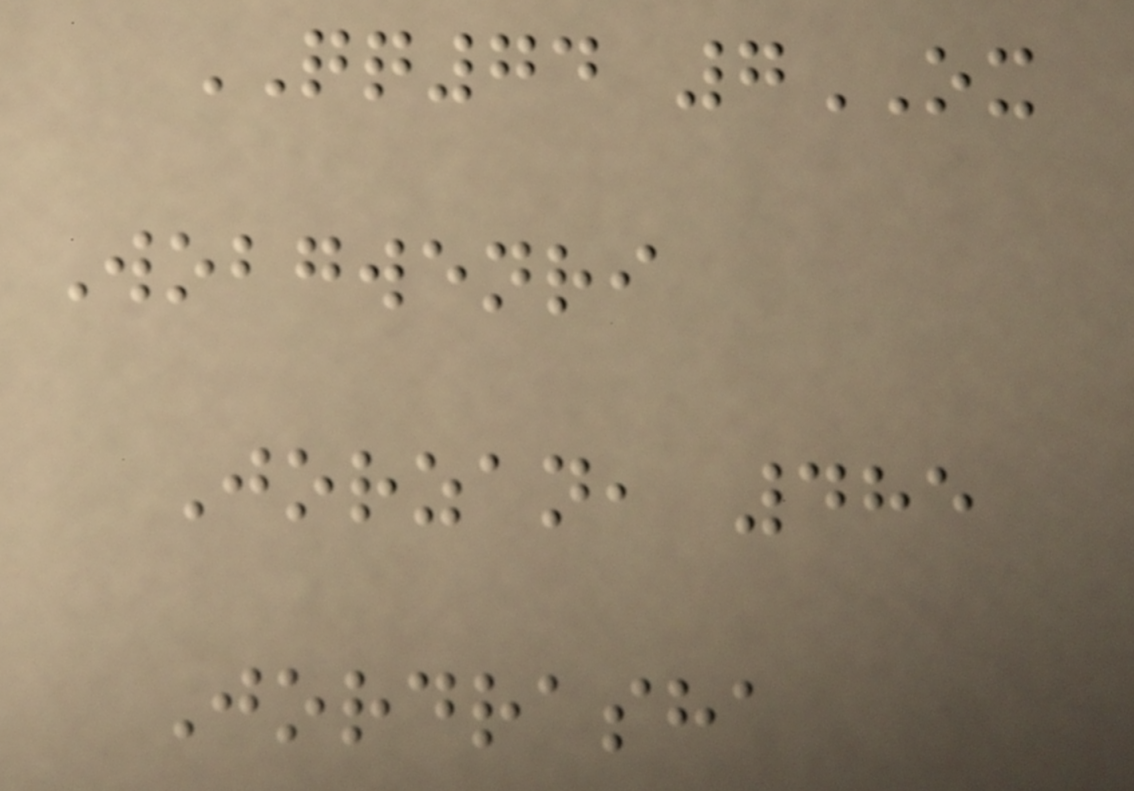QQ74 7OX
Wobgwenri
Jorzan, 485
Jordrasha
